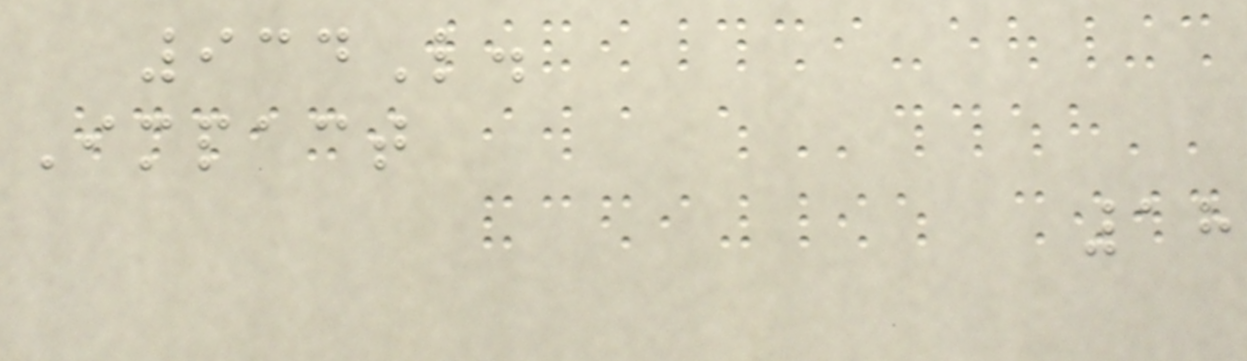934L.
Impact
18
